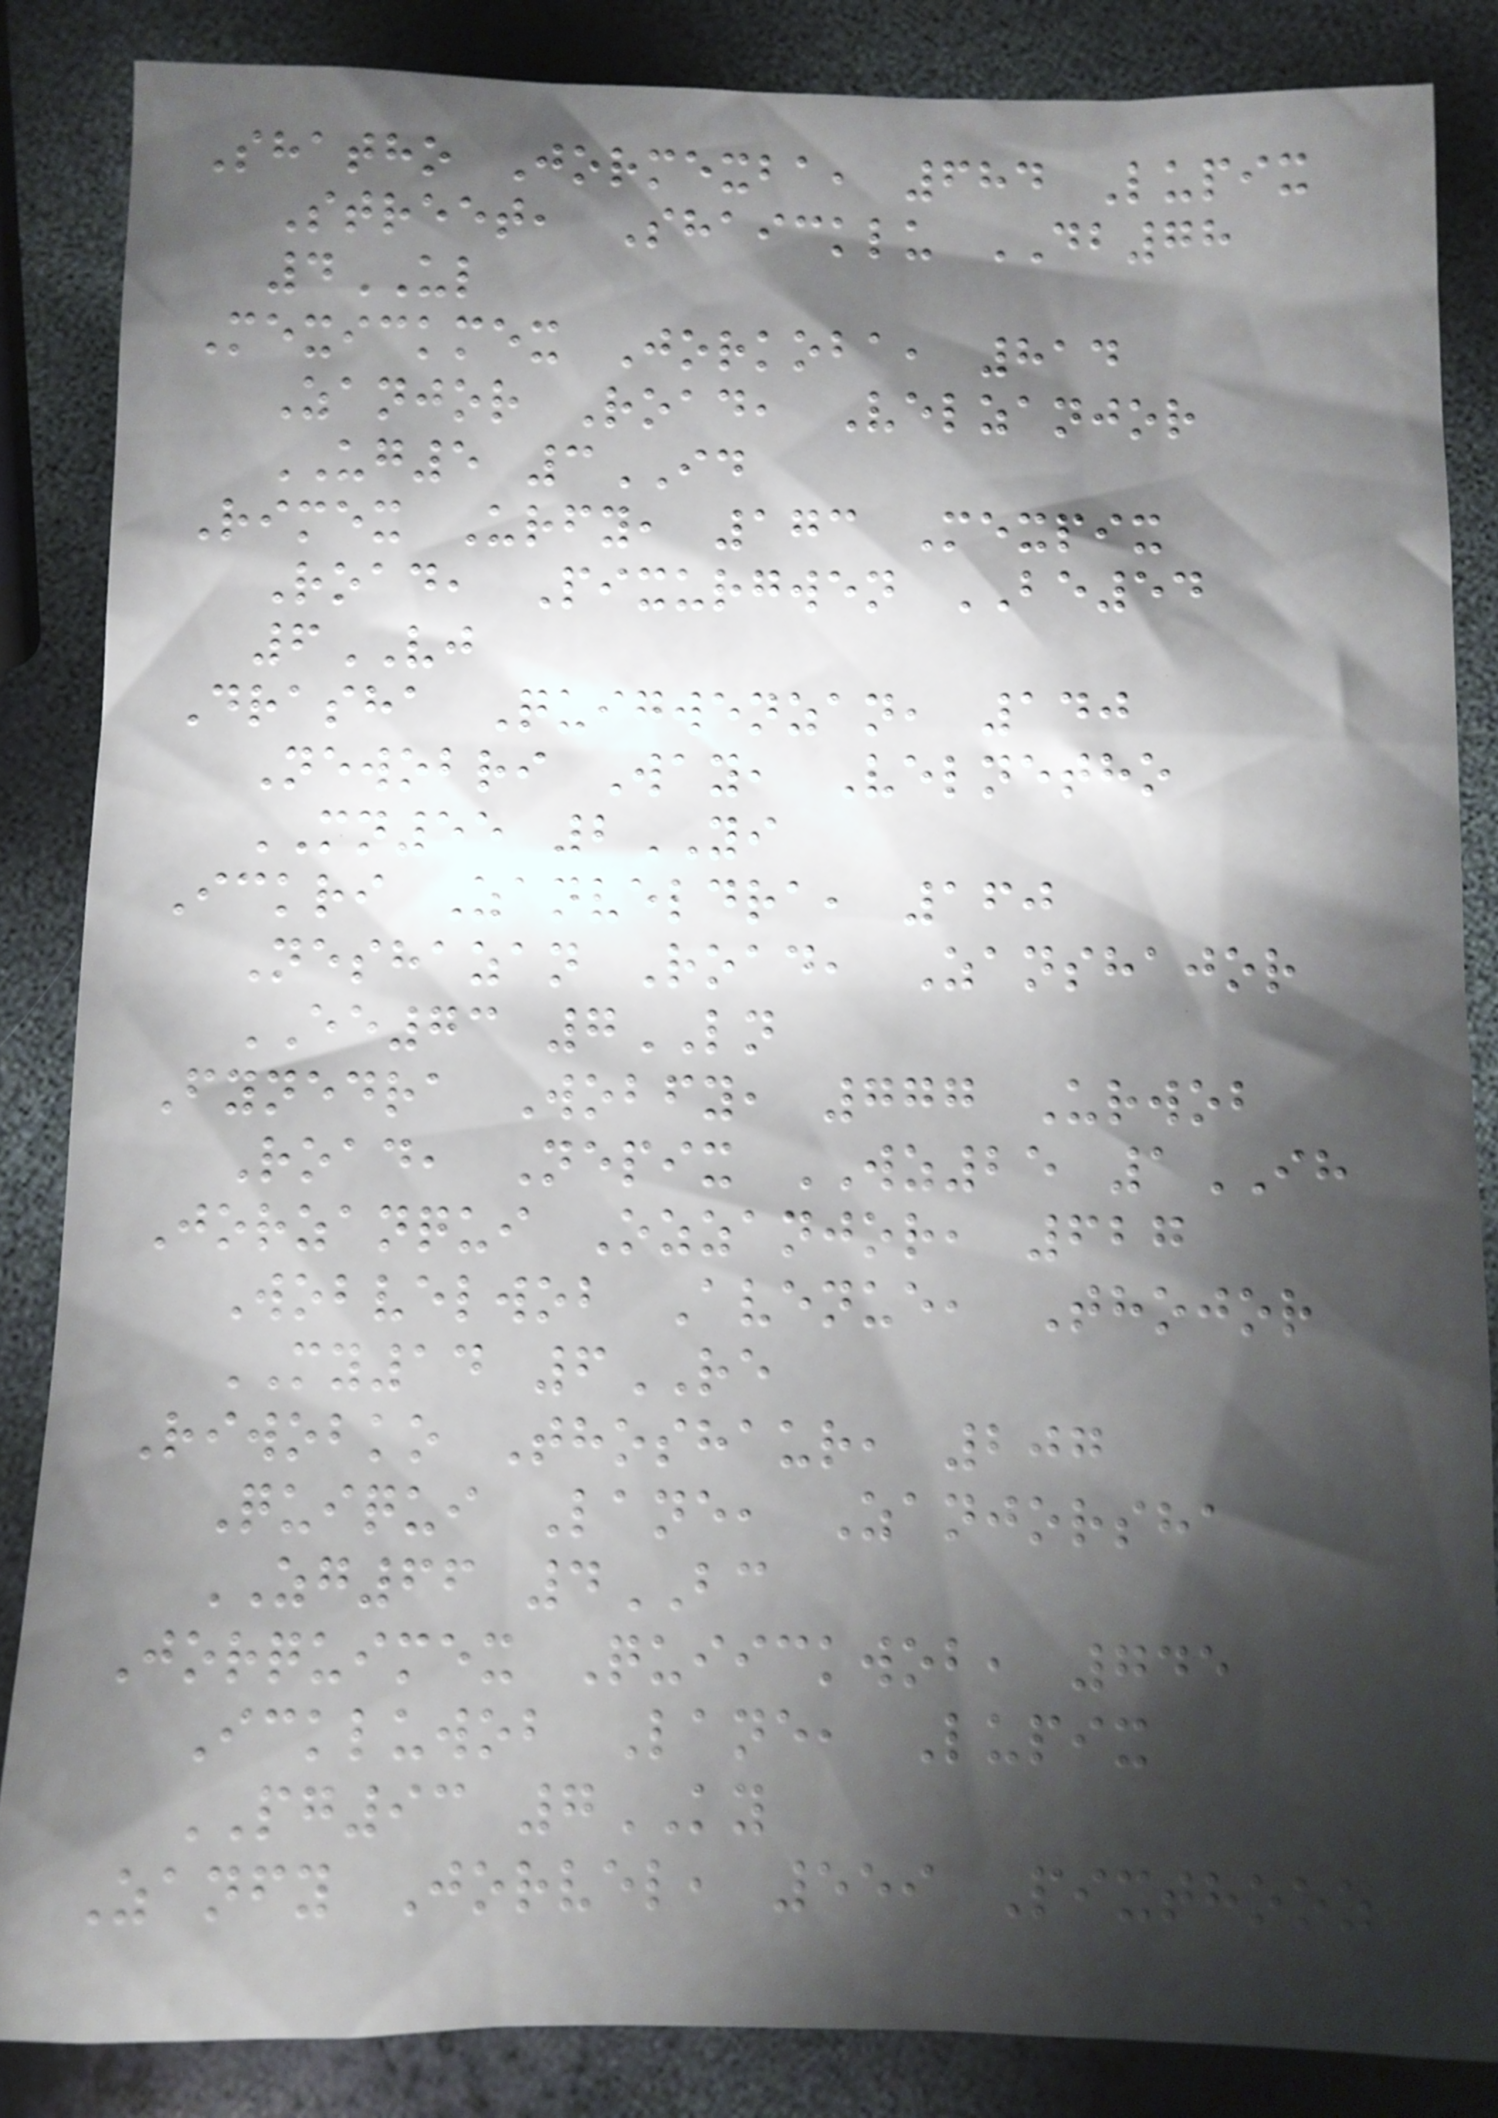Shatho Jormexba, 684 Lupix
Street, Shaicklu DB78
4UL
Mexickmex Jorkoba, 814
Zanjor Road, Velzanjor
UG5 3ID
Rimex Urfy, 173 Mexpix
Road, Pixurgwen BE54
6VJ
Drasha Quigwenzan, 140
Newobri Way, Velnetho
MN55 2YI
Ickri Zanveldra, 160
Neshazan Road, Zanshajor
EE73 7LN
Fynedra Wobfy, 777 Urwob
Road, Nepix WZ25 1IH
Jorzanqui Ozzanjor, 627
Wobvelwob Avenue, Thojor
MY14 6RE
Riwobko Thoshaur, 207
Quiqui Lane, Zanjorsha
ZG66 4BC
Jorquimex Quiickwob, 745
Ickluwob Lane, Lupix
PG93 7KY
Zanfy Jorvel, 559 Pixthooz
